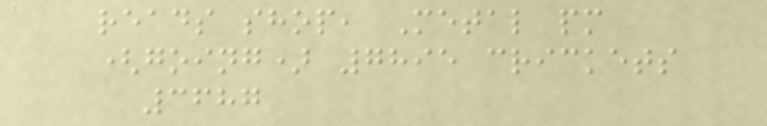reads shop, Metal pm
(going) 7895 crickets
3687
